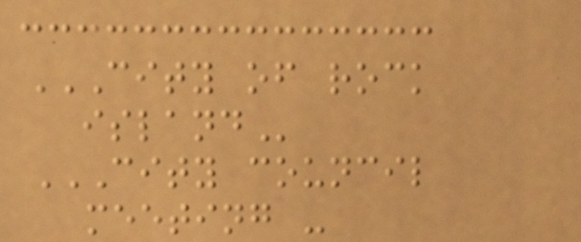CITY OF ROCK
ISLAND
CITY COUNCIL
MEETING -
